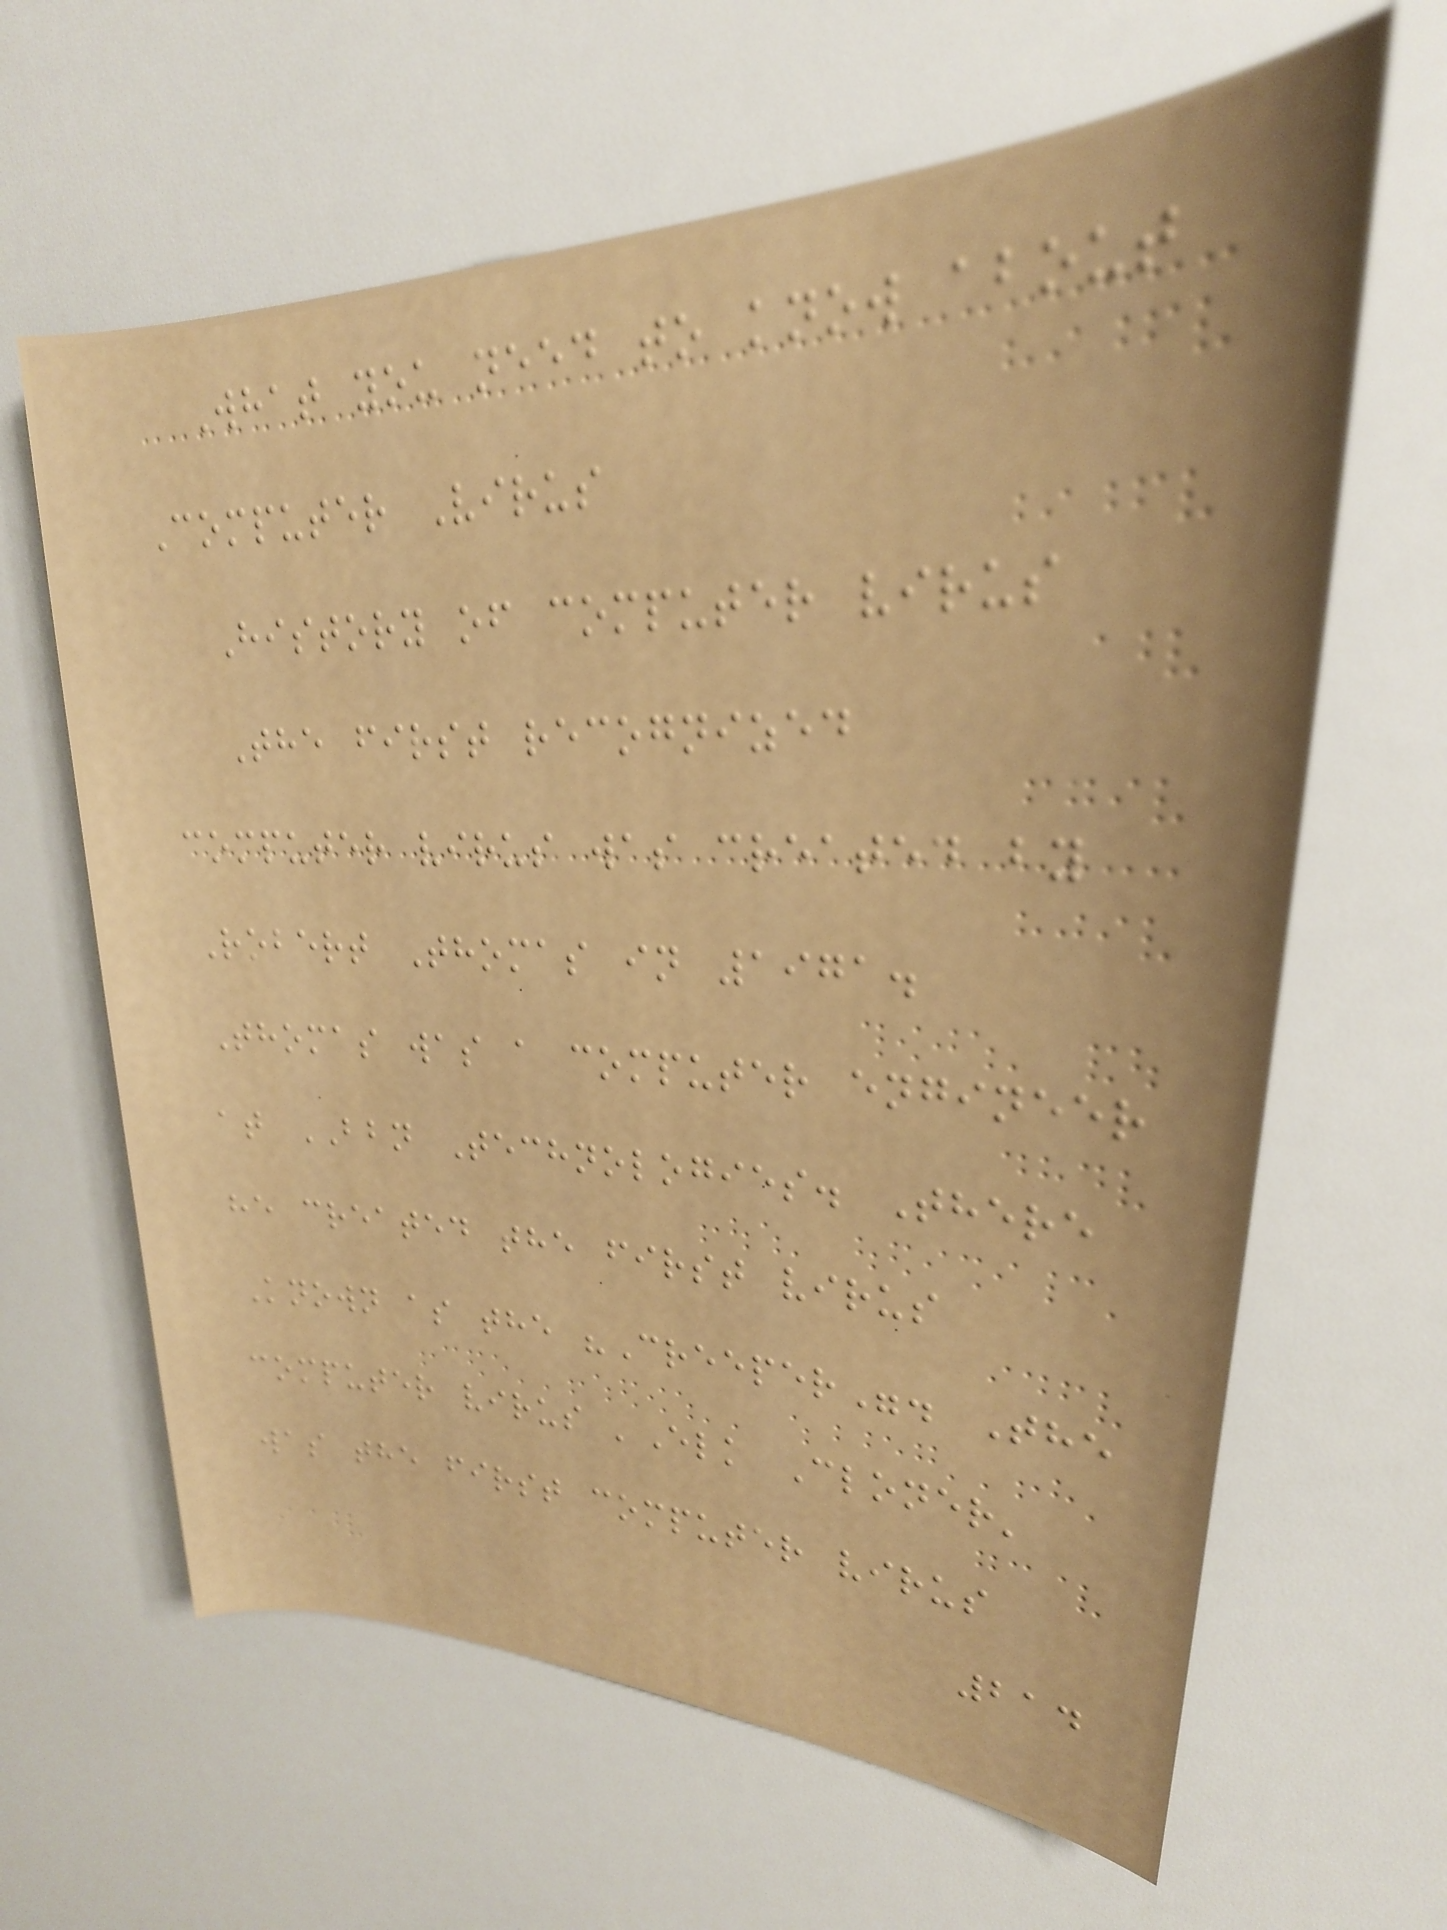What you need to know about
Computer Virus
History of computer virus
The first recognized
computer virus was created by
Robert Thomas in 1971.
Thomas was a computer engineer
at BBN Technologies. There
he created the first virus
Known as the "Creeper". The
computer virus 'Elk Cloner'
was the first computer virus
214
